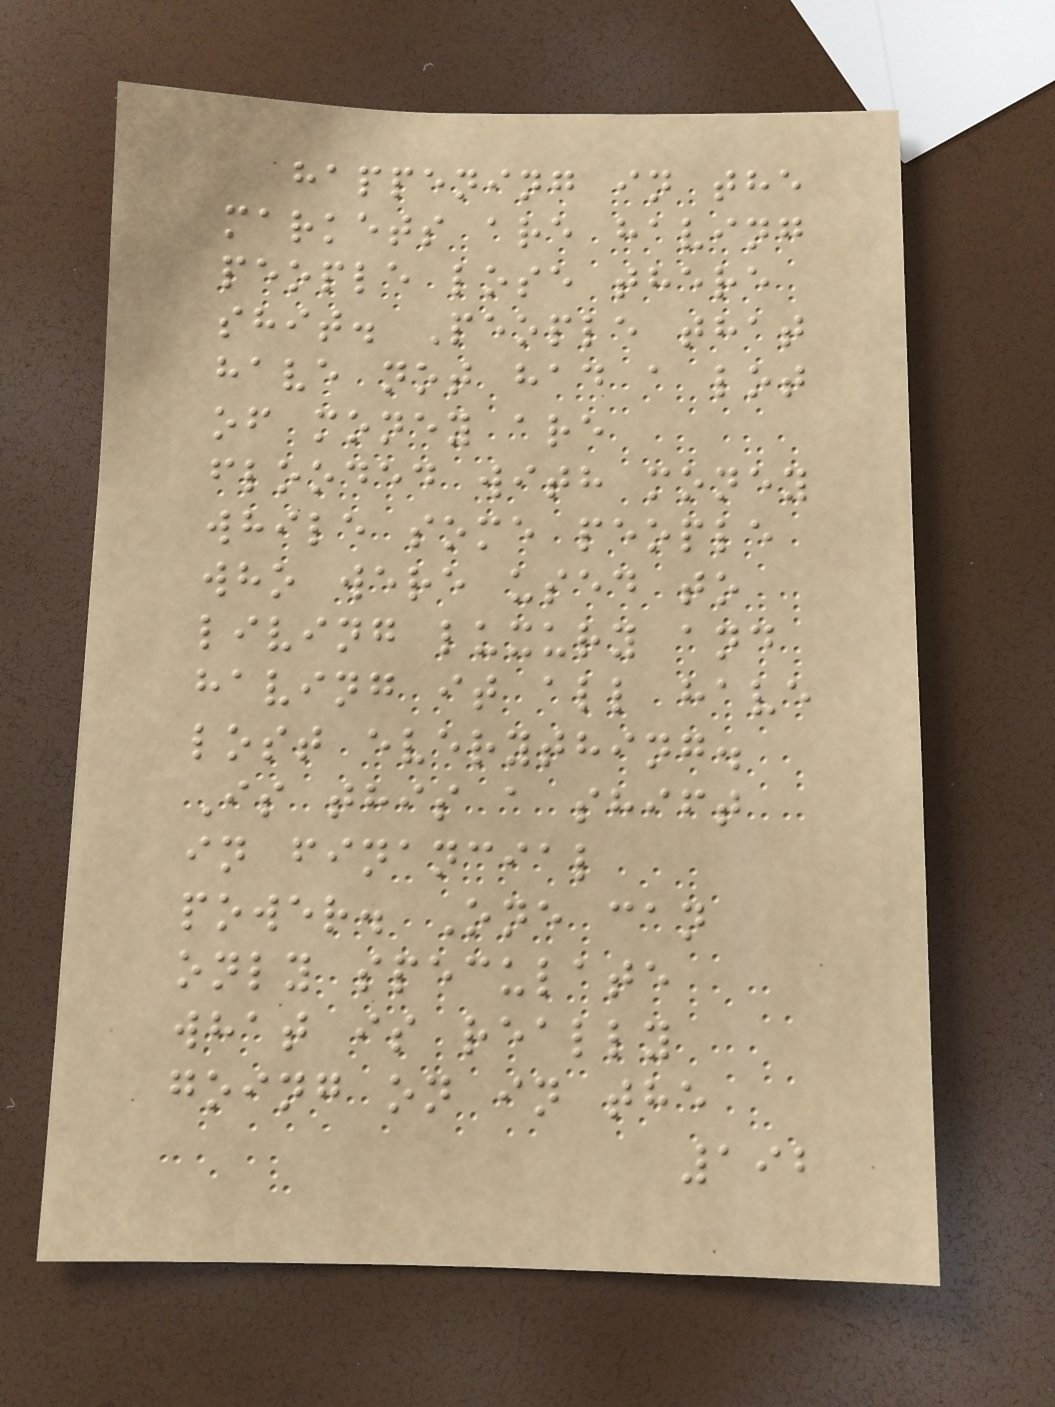happening in the
markets are having
people lose there
shit. People that
have not had a lot
of money are
flooded with money
while some people
who were used to
living luxury and
having it all have
lost everything.
Is this a shift
in financial
power. One can
only speculate
what is really
going on in the
192
